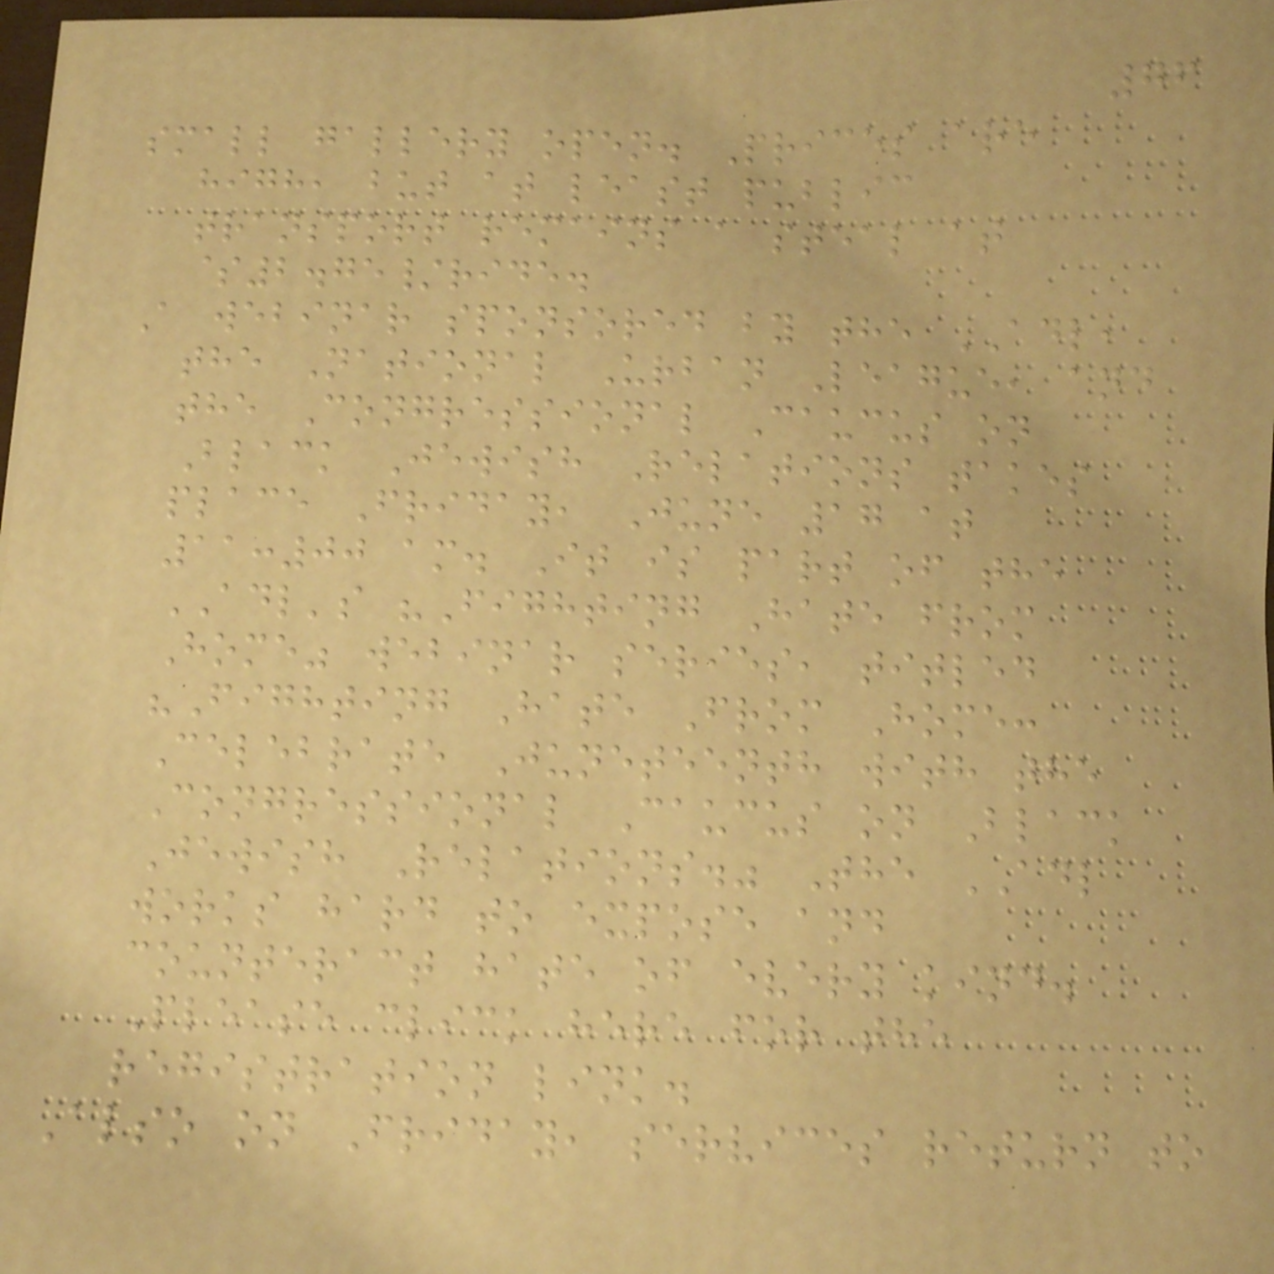76
small gallery open. Prices are
high, but at least public
transport remains a steal at
$2.75/ride.
A webinar sponsored by the ADL,
the National Urban League, and
the Congressional Caucus on
Black Jewish Relations takes
place Friday, June 17 at
11:00 am. It is part of the
ADL's "Fighting Hate from
Home" webinar series, titled
"Fighting Hate From Home:
Celebrate Juneteenth with the
Congressional Caucus on Black
Jewish Relations." The ADL
works hard to expose and
counteract hate of every kind.
Please click here for the
registration link.
Also on Friday, services return to
